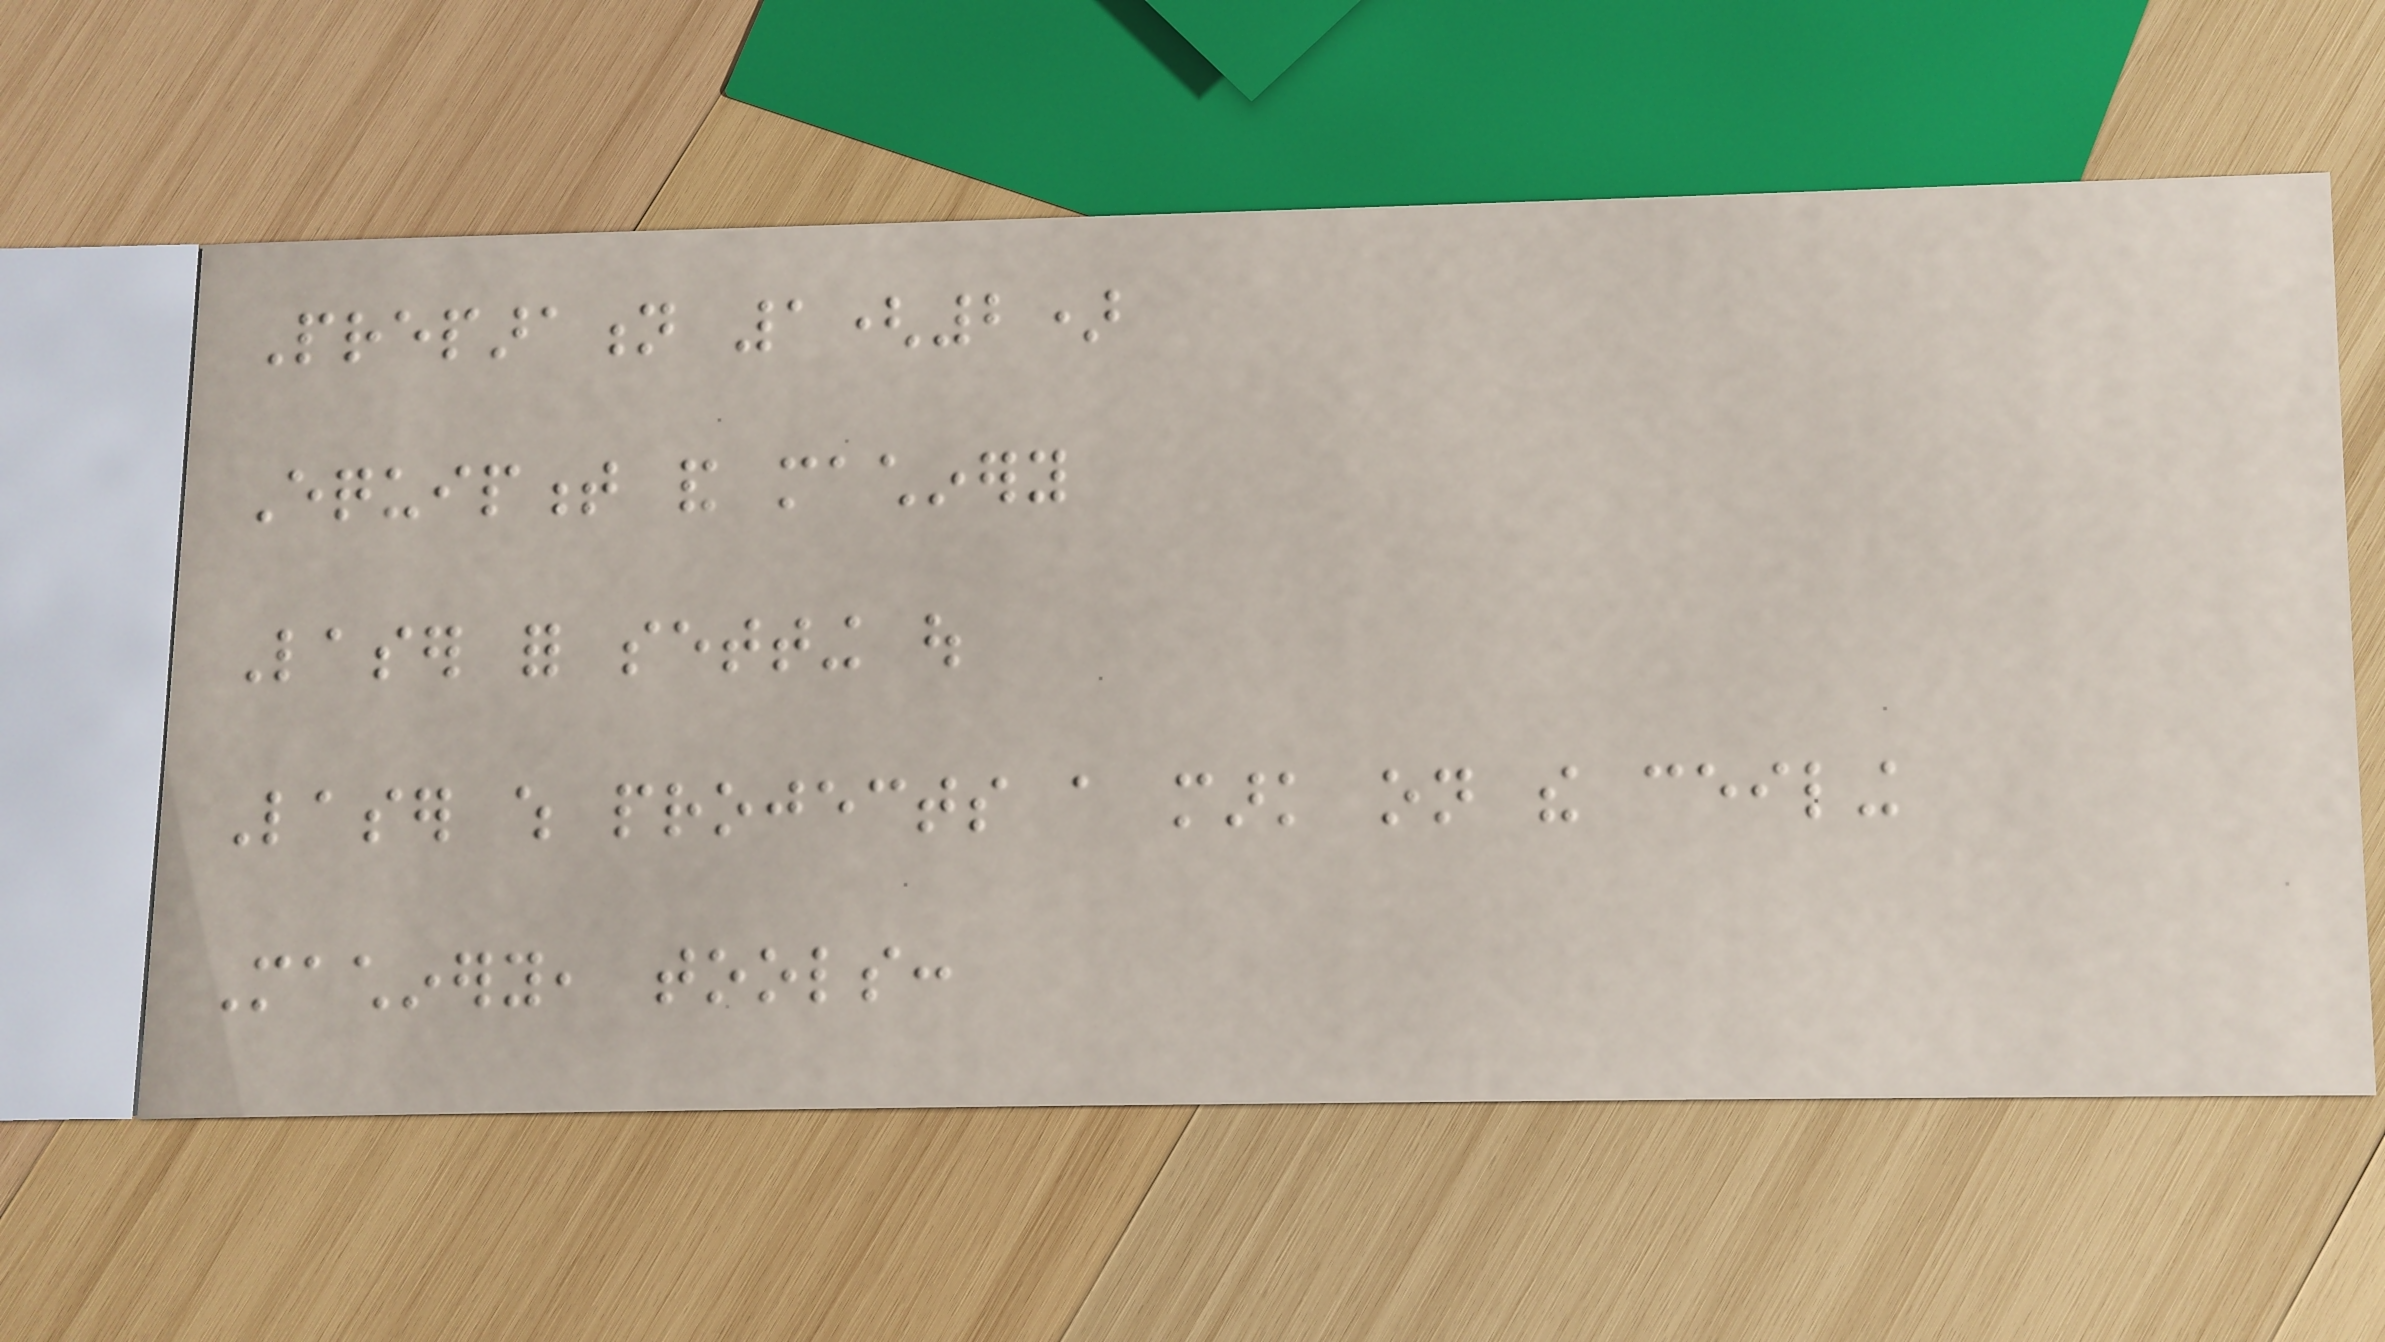Preparation 1(2)
Equipment and machinery
Laser for setting out
Laser which projects a mark on the ceiling
Machinery, tools:
